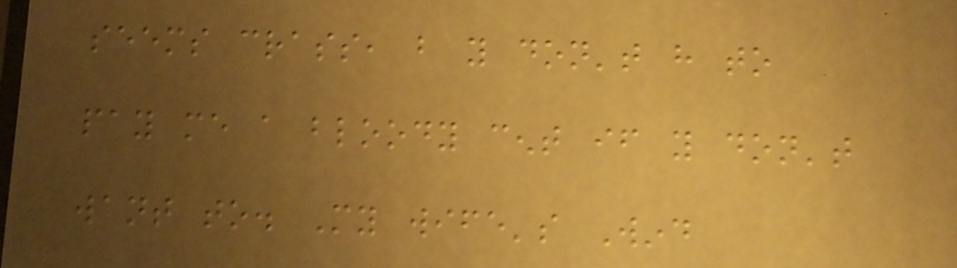seems crass, but you don't have to
pay me a bloody cent if you don't
want to. My wife's Wind
